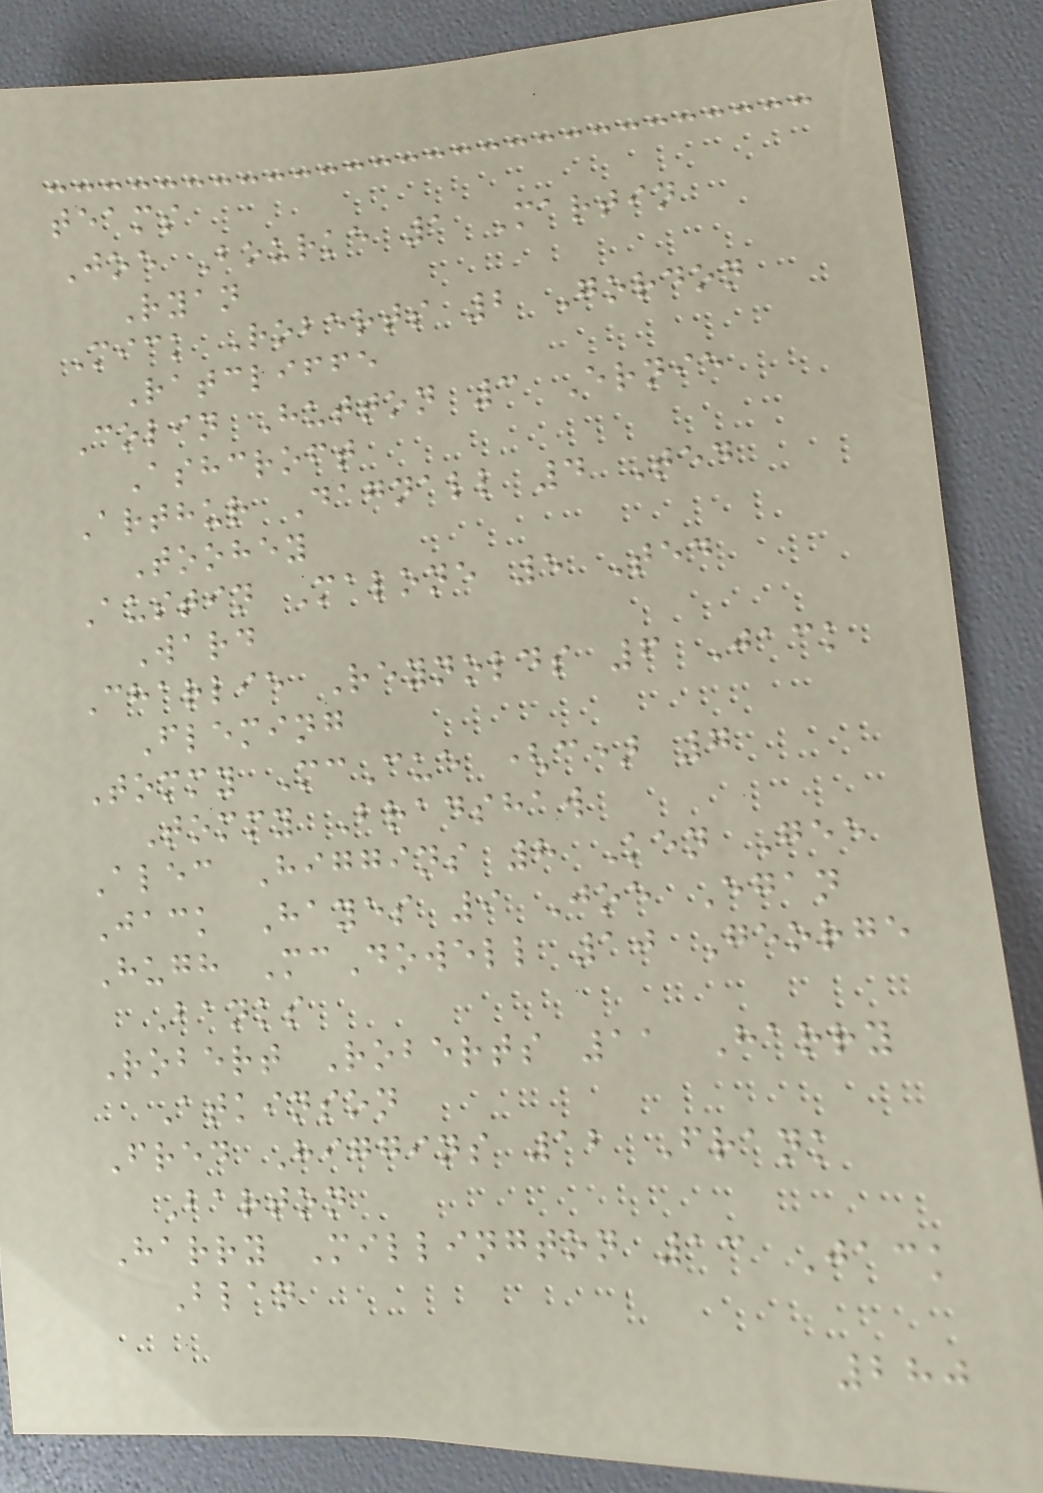teams
Joe Bourke 1 Martin
Ryan
Mick Roberts 2 Gordon
Ratcliffe
Colin Hutton 3 Ernie
Ashcroft
Arthur Dagnall 4 Ted
Toohey
Austin Malone 5 Ted
Ward
Charlie Reynolds 6 Jack
Fleming
Tommy McCue (c) 7
Tommy Bradshaw
Alec Higgins 8 Ken Gee
Jack Hayes 9 Joe Egan
Hugh McDowell 10 George
Banks
Robert Roberts 11 Harry
Atkinson
Fred Higgins 12 Frank
Barton
Harry Millington 13 Jack
Blan
280
